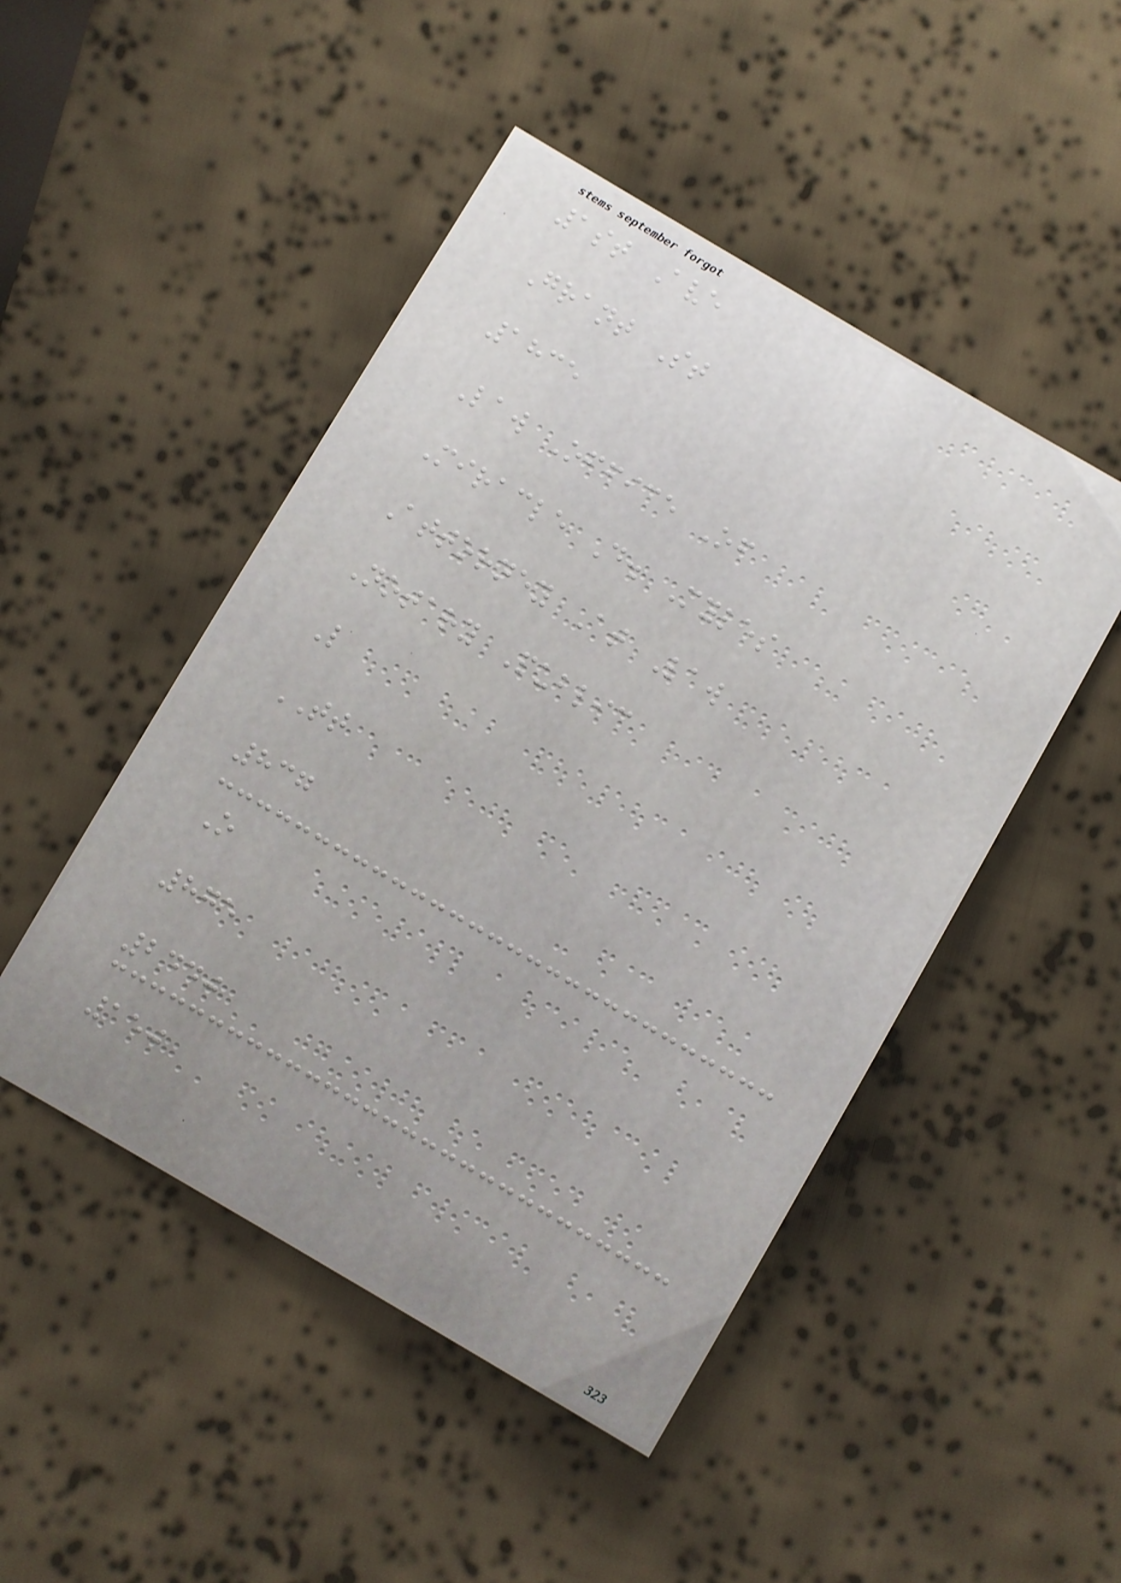1st Ave
Grant St
1835
Law Office Of
Miracle D. Myles
Attorney At Law
Notary Public
L
TT
837
O
875
2440
150
